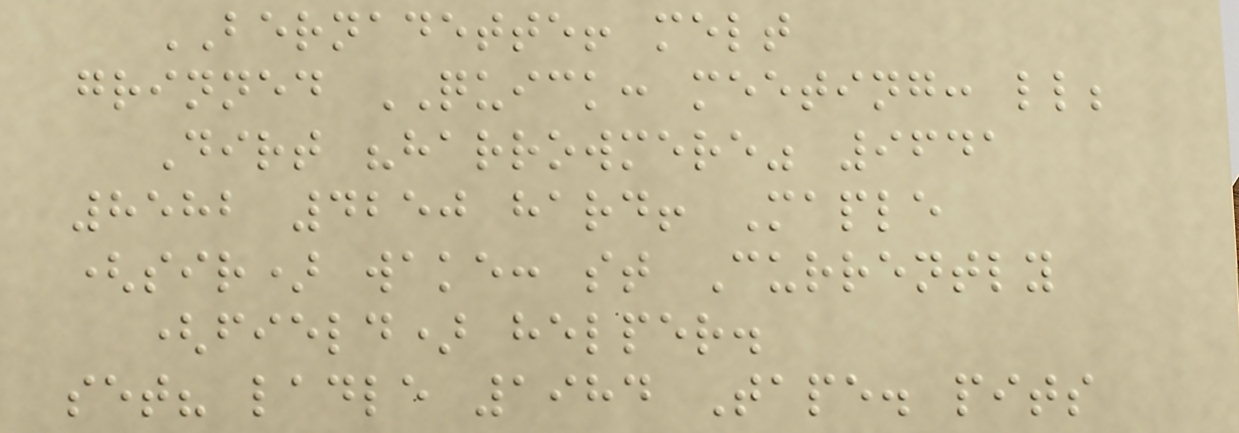BERNADETTE! melt
grinned QUICK: meeting: ll;
Dirt "harrowmere" 9641
8582 4250 hard! Maple
(sir) wake: st Currently
(field) helper.
set? ladle 1984 Tape. pits
